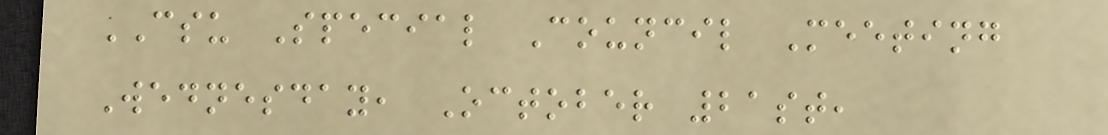CSU Special Council Meeting
Wednesday, October 21st,
